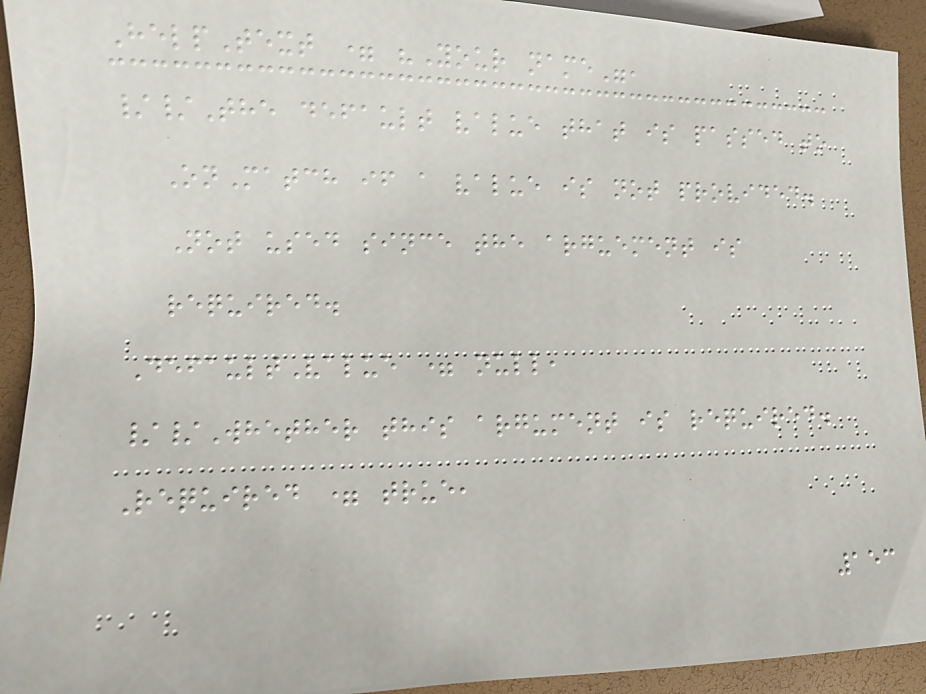HelpText = "Your name",
//The default value that is passed to
OnMatch if a value is not provided.
Not used since the arguement is
required.
DefaultValue = null,
//Whether this argument is required.
Required = true,
153
